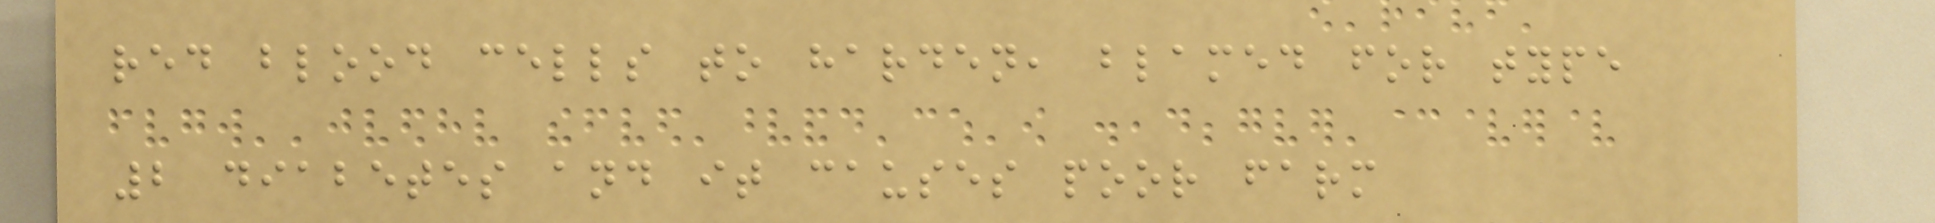red blood cells to harden, blamed for type
2 diabetes and it causes poor farm
